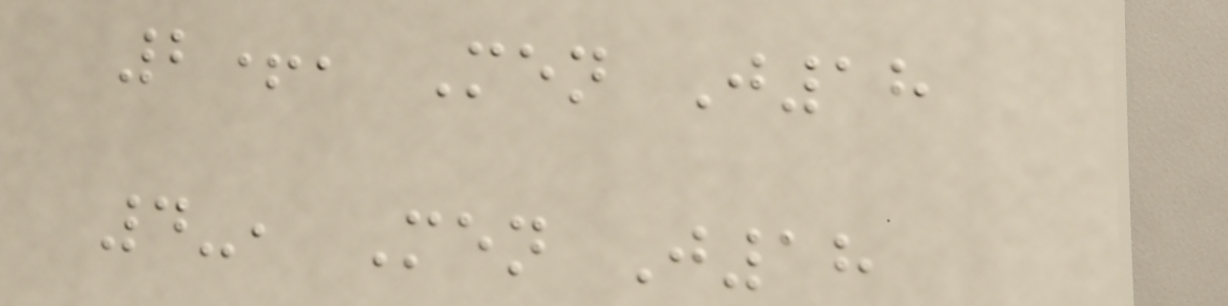2+, Men J18
4-, Men J18
